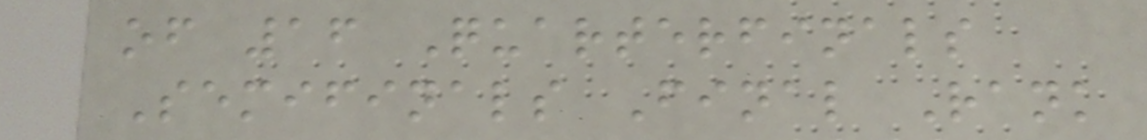of 16 Quarterfinals
Semifinals Final Rank
